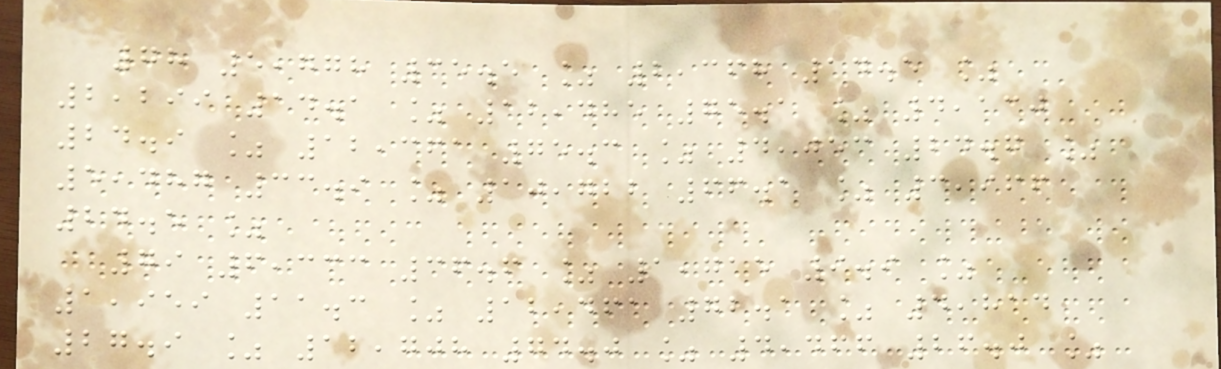78 5,778 35.5 % 2,368 14.5 %
2,299 14.1 % 12,485 75.1 % 4,130
24.9 % 12,361 75.3 % 4,053 24.7 %
5,487 33.9 % 10,722 66.1 % 3,966
24.5 %
79 6,333 36.6 % 1,715 9.9 %
1,959 11.3 % 12,461 72.1 % 4,814
27.9 % 12,708 74.0 % 4,466 26.0 %
